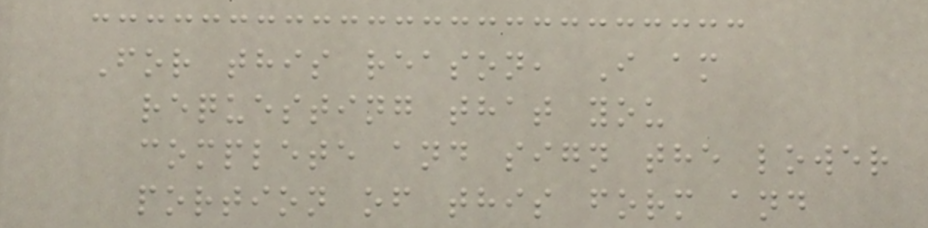For this reason, I am
requesting that you
complete and sign the lower
portion of this form and
